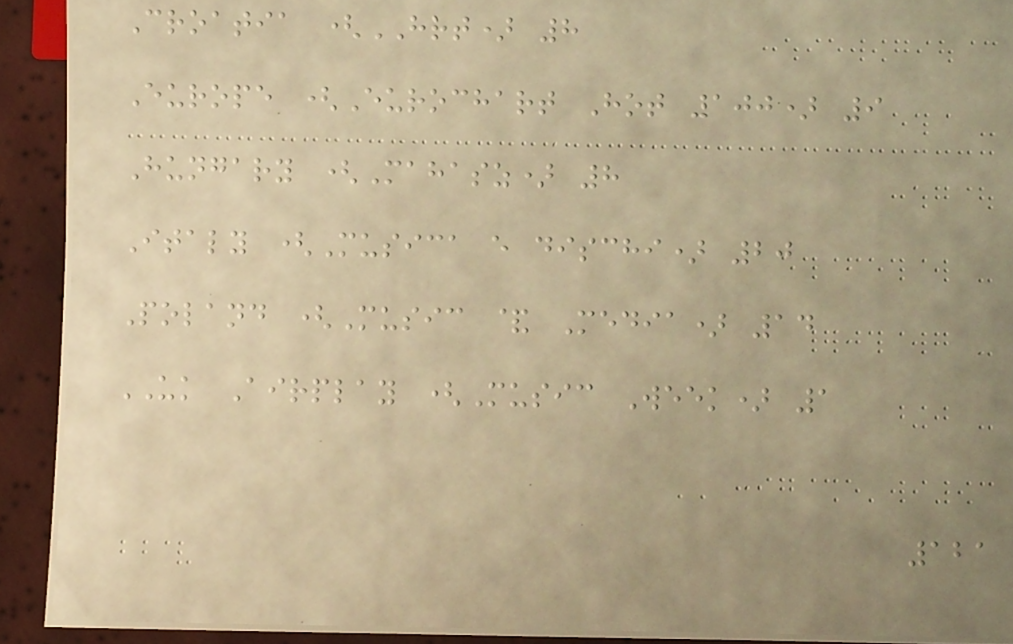Croatia (HRT) 8
Europe (Eurochart Hot 100) 9
Hungary (Mahasz) 8
Italy (Musica e dischi) 20
Poland (Music & Media) 14
UK Airplay (Music Week) 1
121
